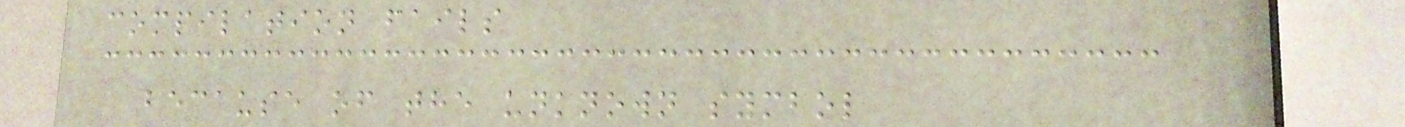compilation fails
because of the unknown symbol
